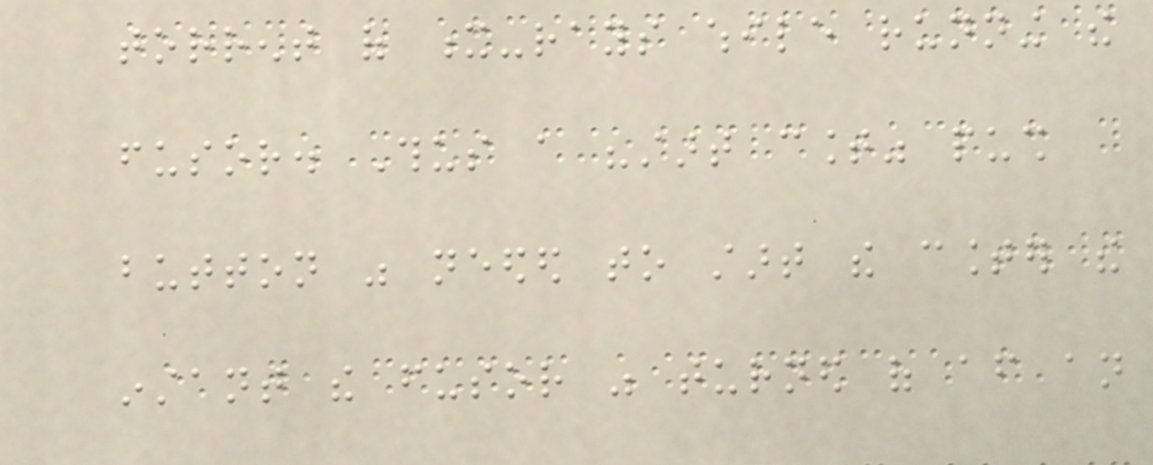torrent of x-rays while running the
fusor. Thus a "start count" push
button was needed to start the counter the
instant the fusor was turned of after an
